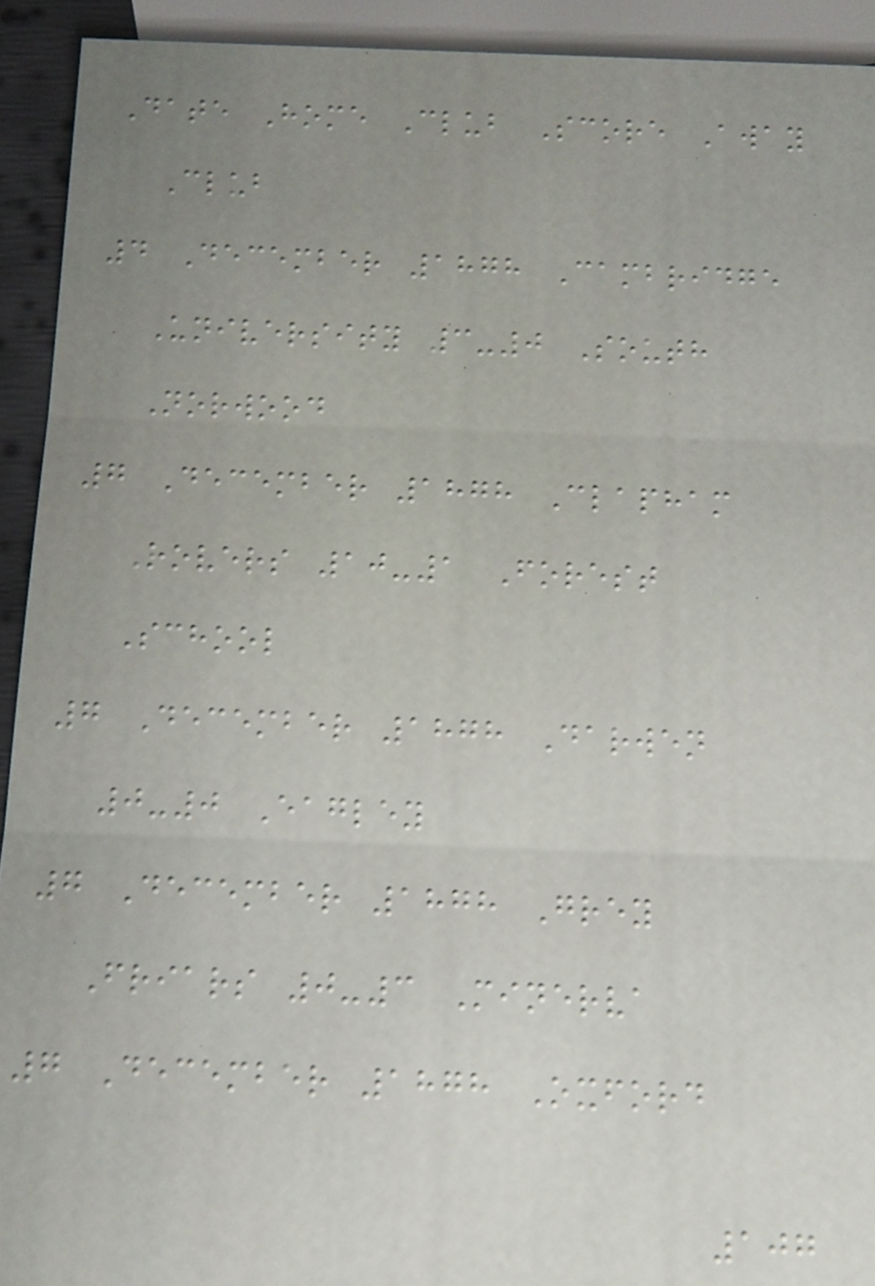Date Home Club Score Away
Club
4 December 1878 Cambridge
University 3-0 South
Norwood
7 December 1878 Clapham
Rovers 10-1 Forest
School
7 December 1878 Darwen
0-0 Eagley
7 December 1878 Grey
Friars 0-3 Minerva
7 December 1878 Oxford
107
